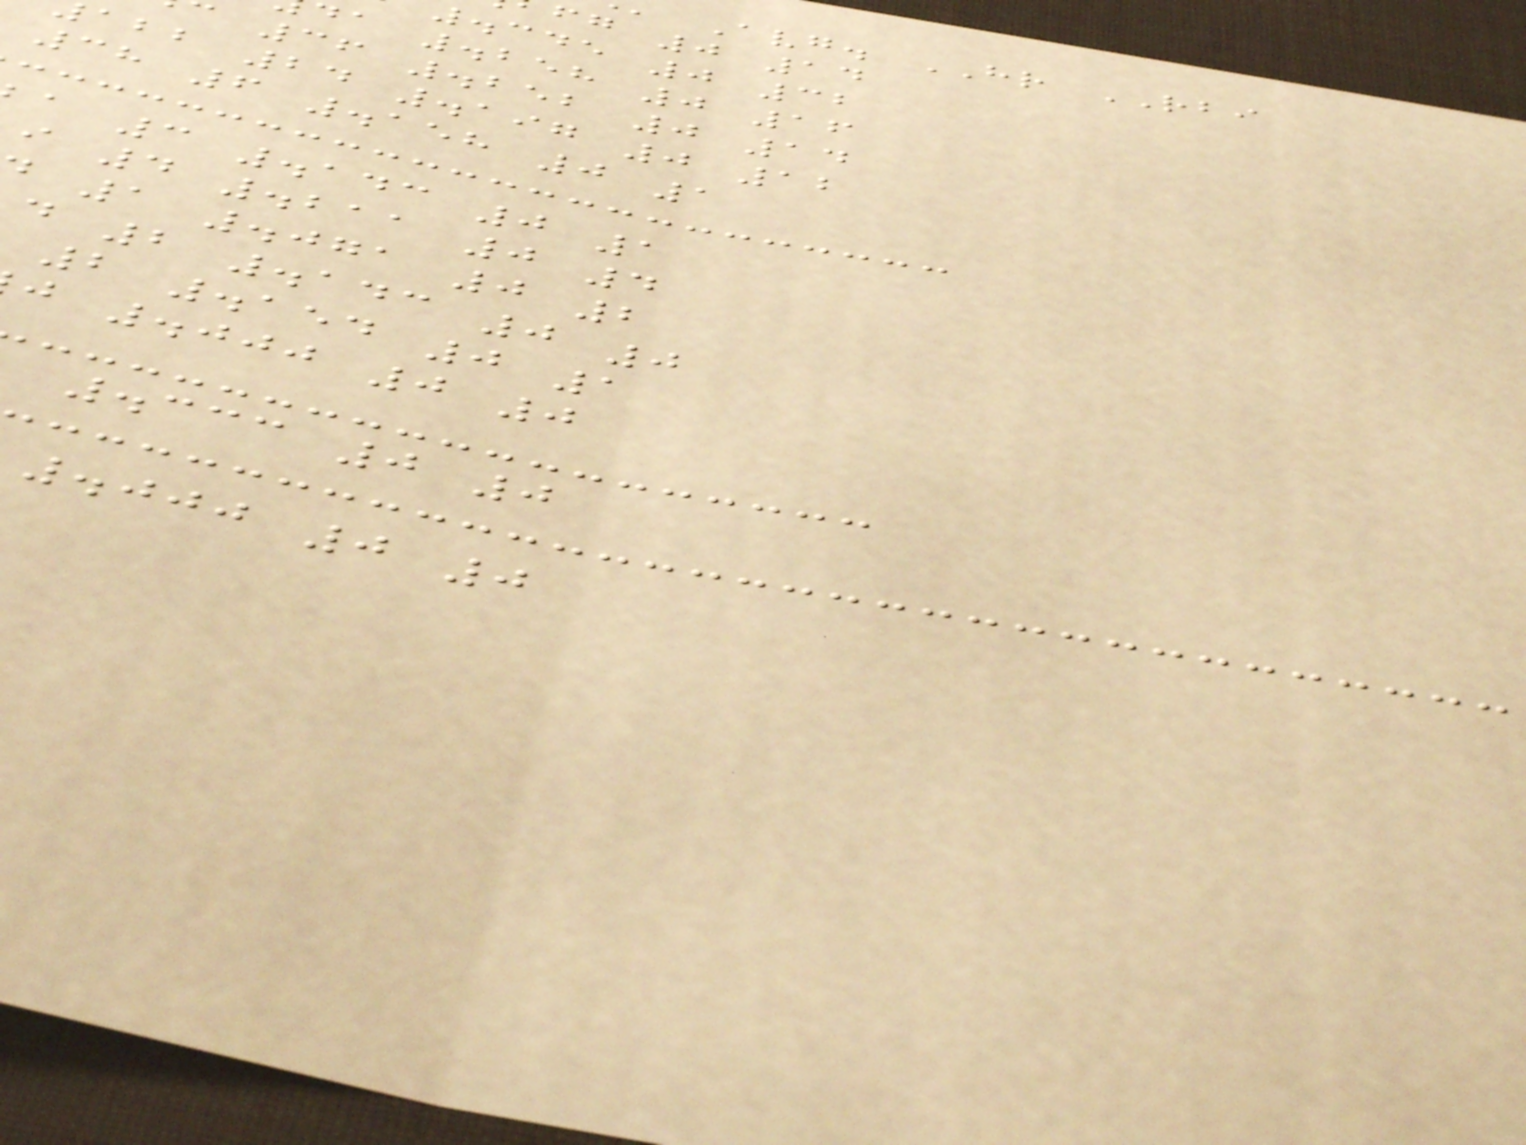Avg. HR RBI
fg 0 14
.345 0 32
a .258 0 16
36 .252 0 14
abb 24 .197 0 12
38 6 .158 0 1
a 3 .143 0 1
i 4 .211 0 4
1 .071 0 2
d 2 .143 0 0
2 .154 0 1
j .000 0 0
.333 0 0
.000 0 0
